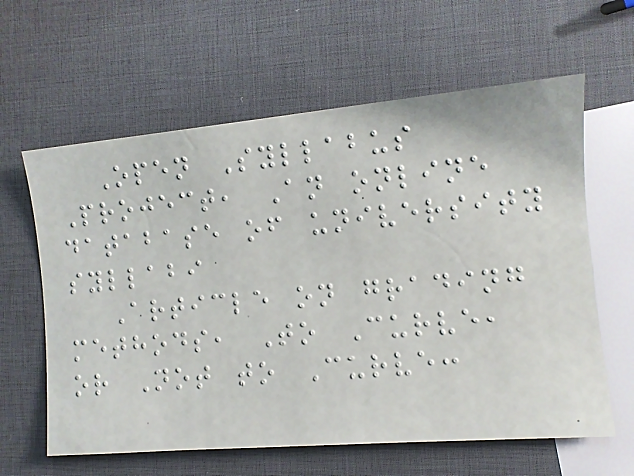Open Syllabus
Project, An online
database of university
syllabi
Article on grading
methods, To Curve,
or Not to Curve:
